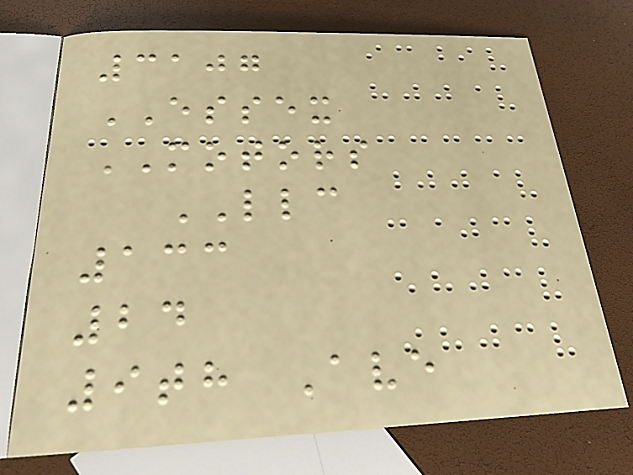3107
ESSEX
MOTORS
LLC
133
24
9th Ave
